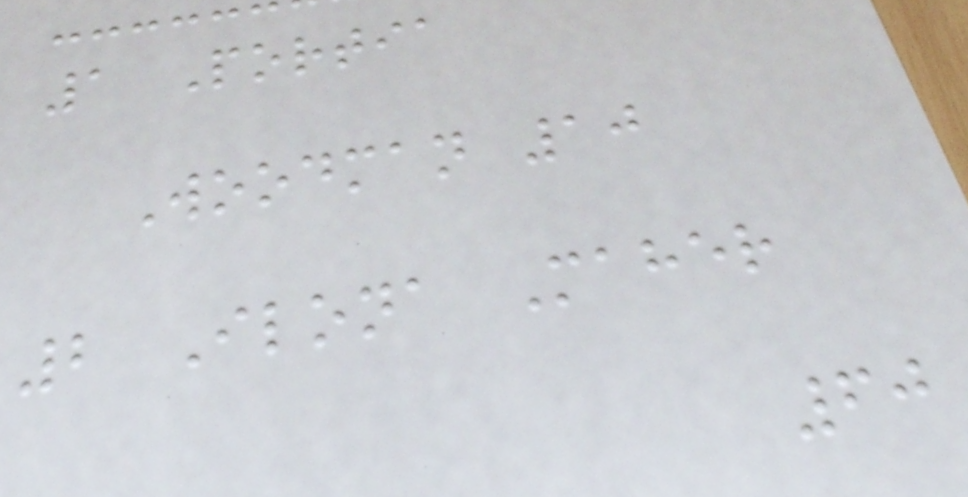1 Portia
Woodman 10
2 Ilona Maher
60
